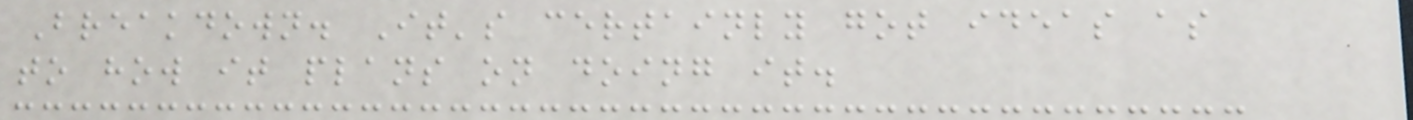Breakdown. It's certainly got ideas as
to how it plans on doing it.
